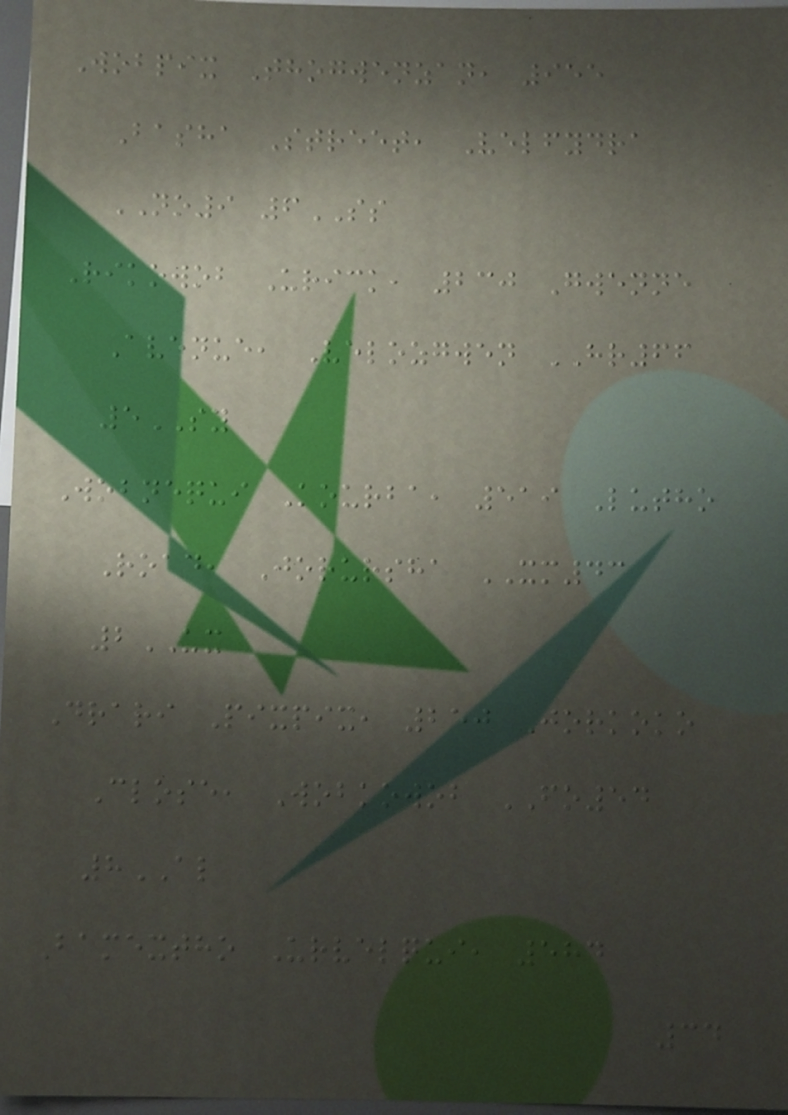Wobpix Thogwenzan, 955
Basha Street, Velfydra
NO9 6SS
Rikowob Urick, 230 Gwenne
Avenue, Velozgwen HR66
5SY
Wobnequi Kourba, 519 Lutho
Road, Jorursha XM43
2UX
Drari Pixpix, 250 Jorkoko
Close, Wobkowob FO54
8AL
Bamextho Urvelqui, 584
34
